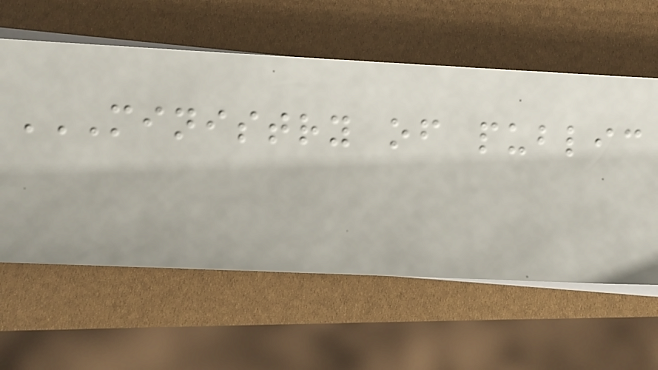MINISTRY OF PUBLIC
